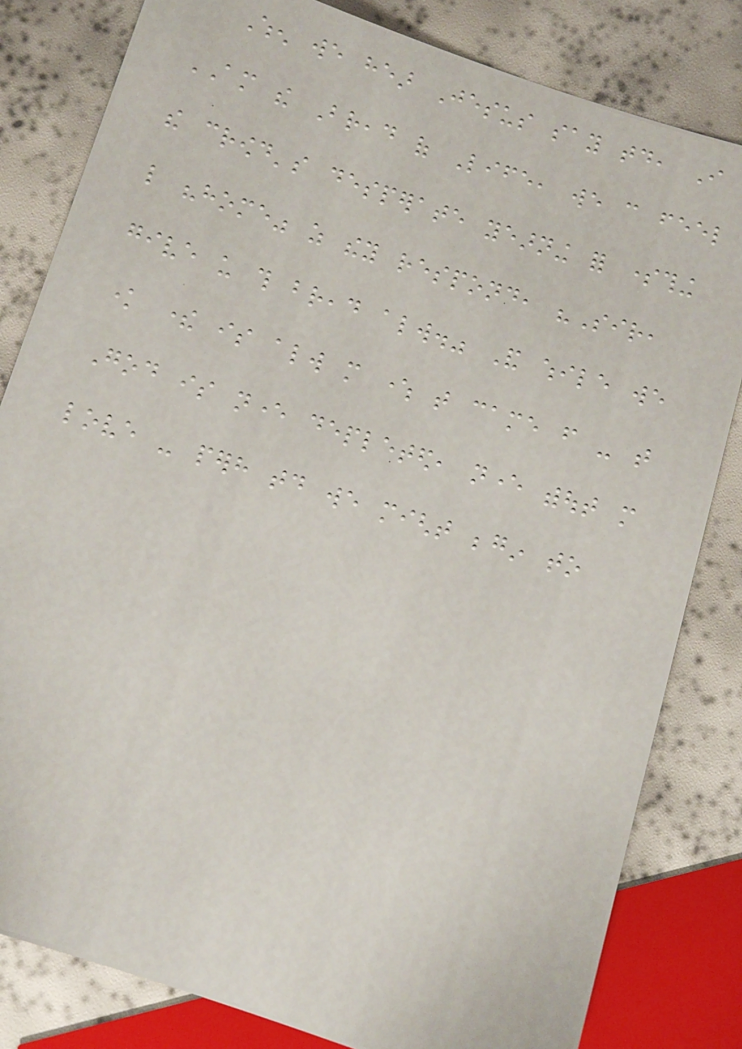When we hear Jesus say today, I
AM the Bread of Life, we can feel
the crowd's desperate yearning for something
like "home" as they respond, "Sir,
give us this bread always." And while we
know there is always more where that came from - that
God is never depleted, never without more
love - perhaps today we might begin to
